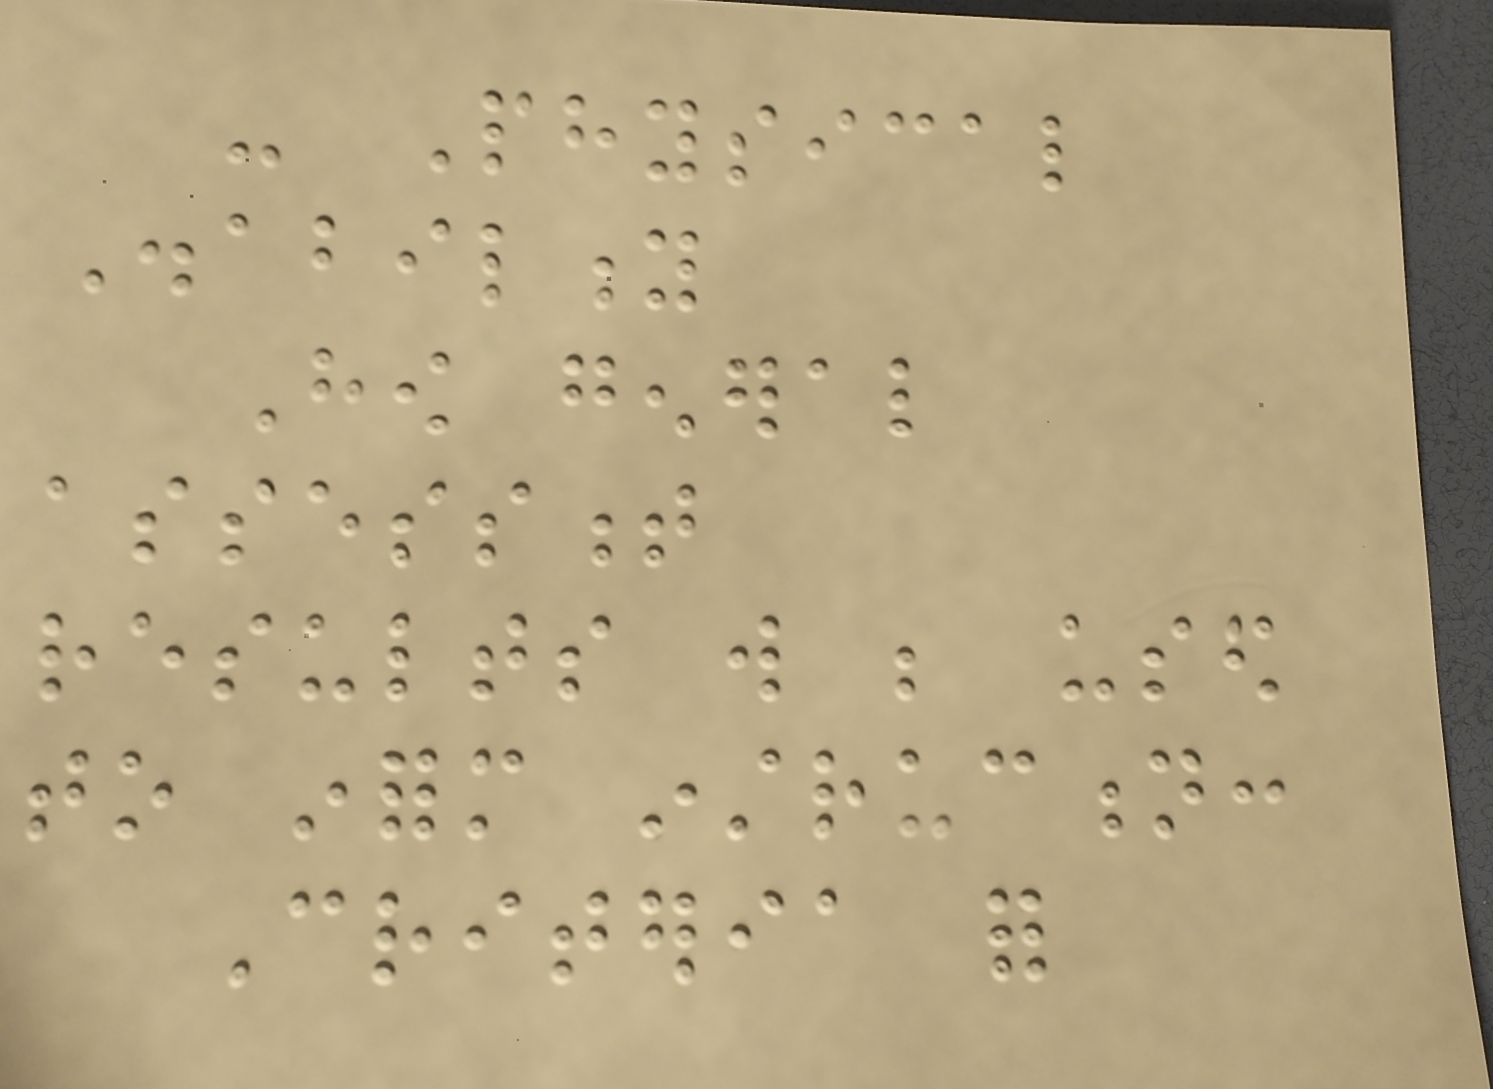- Physical
Disability
How general
assessment
results will be used
to inform instruction:
Criteria for
